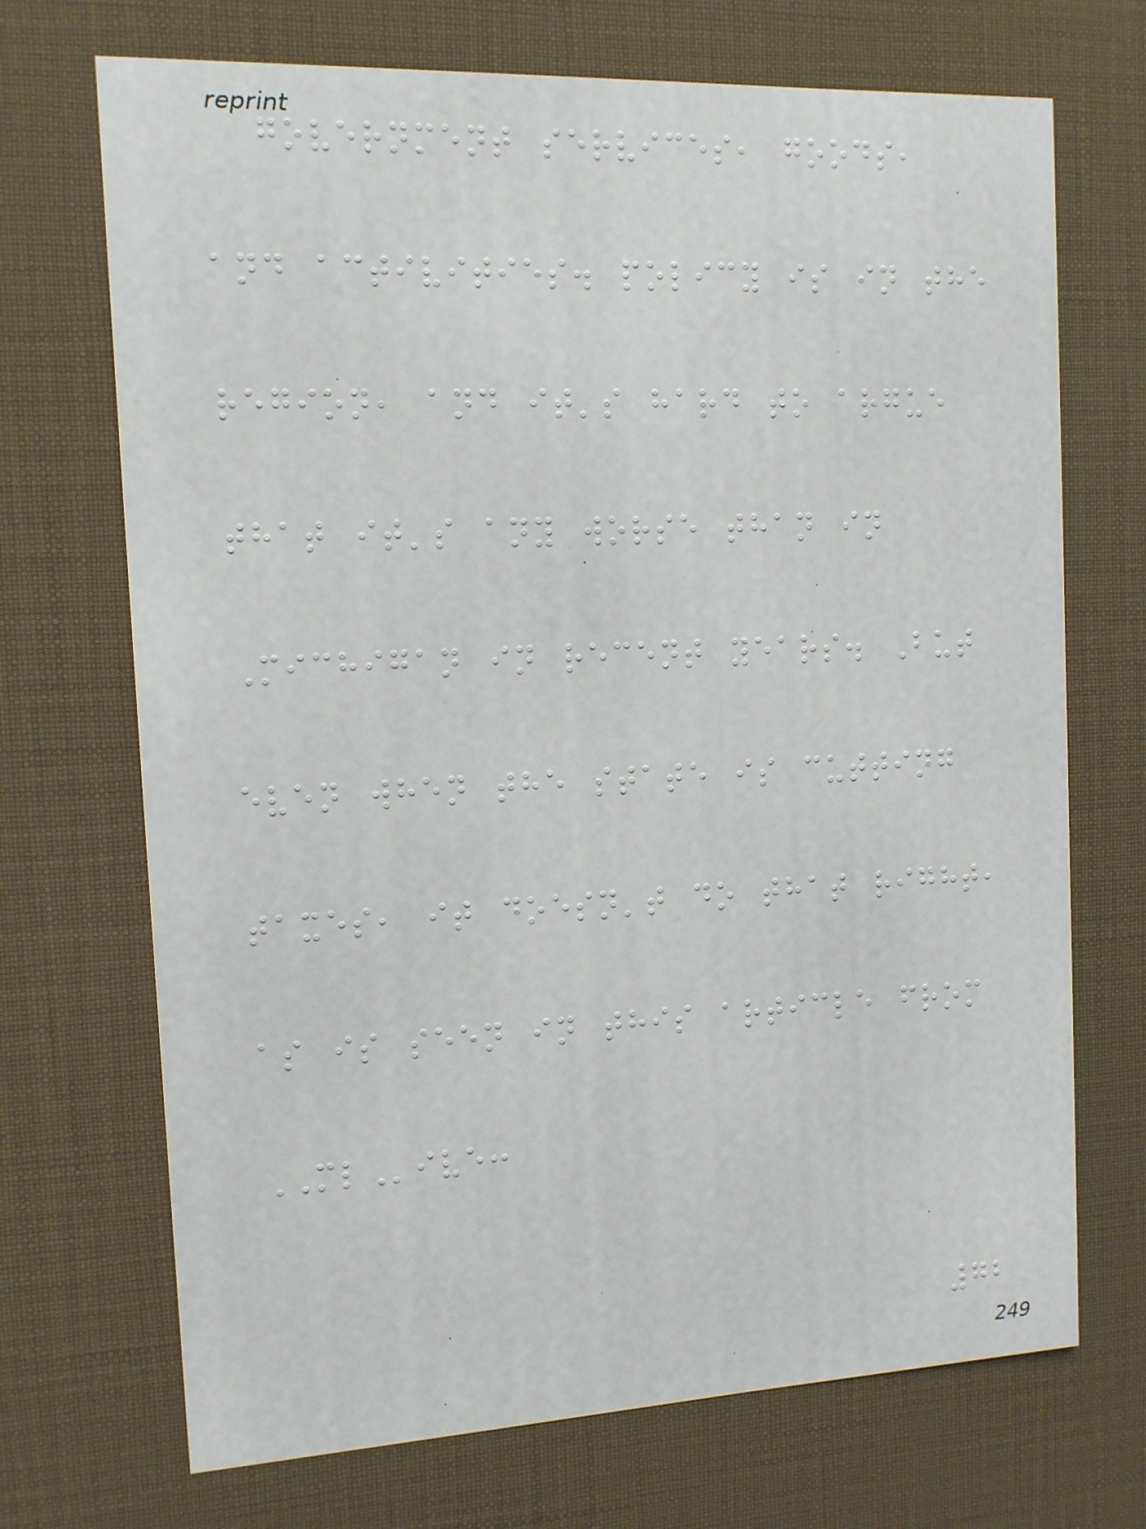government services, goods,
and activities. policy is in the
region, and it's hard to argue
that it's any worse than in
Michigan in recent years. But
even when the state is cutting
taxes, it doesn't do that right,
as is seen in this article from
MLive:
72
